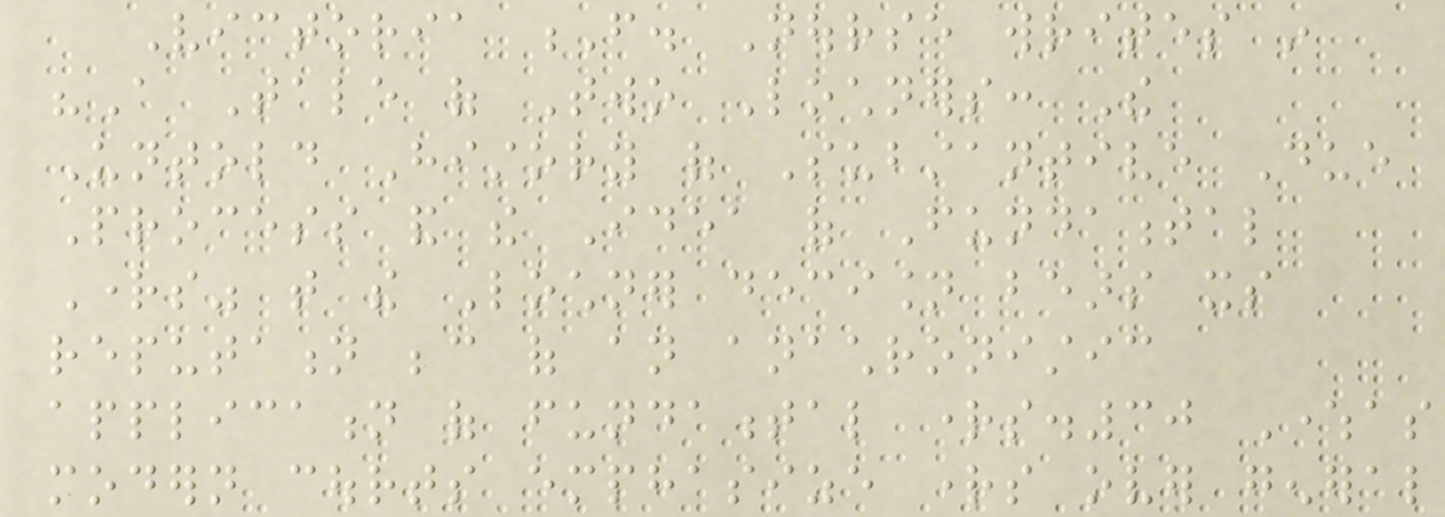Victoria F. Nourse writes in
"A Tale of Two Lochners: The
Untold History of Substantive Due
Process and the Idea of Fundamental
Rights" that the Lochner decision bears its
reputation because of an anachronistic
application of fundamental rights.30 Whereas
modern courts emphasize rights over general
